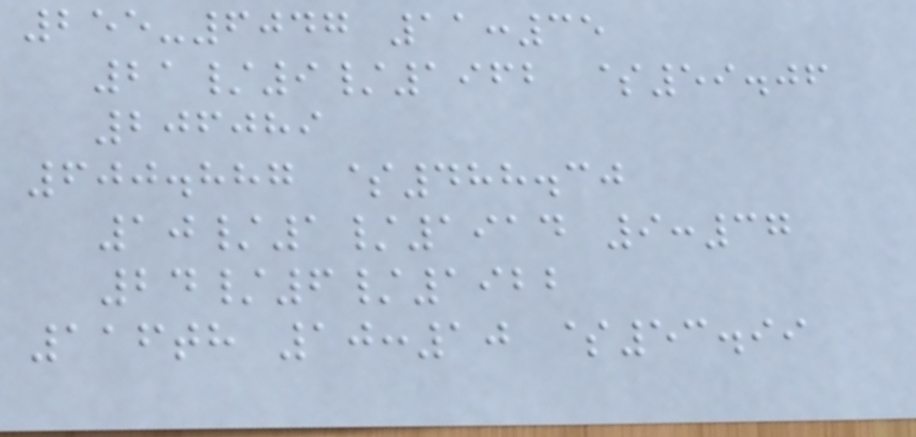255-6047 11:35
21/9/1962 $59.06
206089
600.887 $488.30
10/1/1914 9:37
24/6/1922
116th 10:10 $53.99
